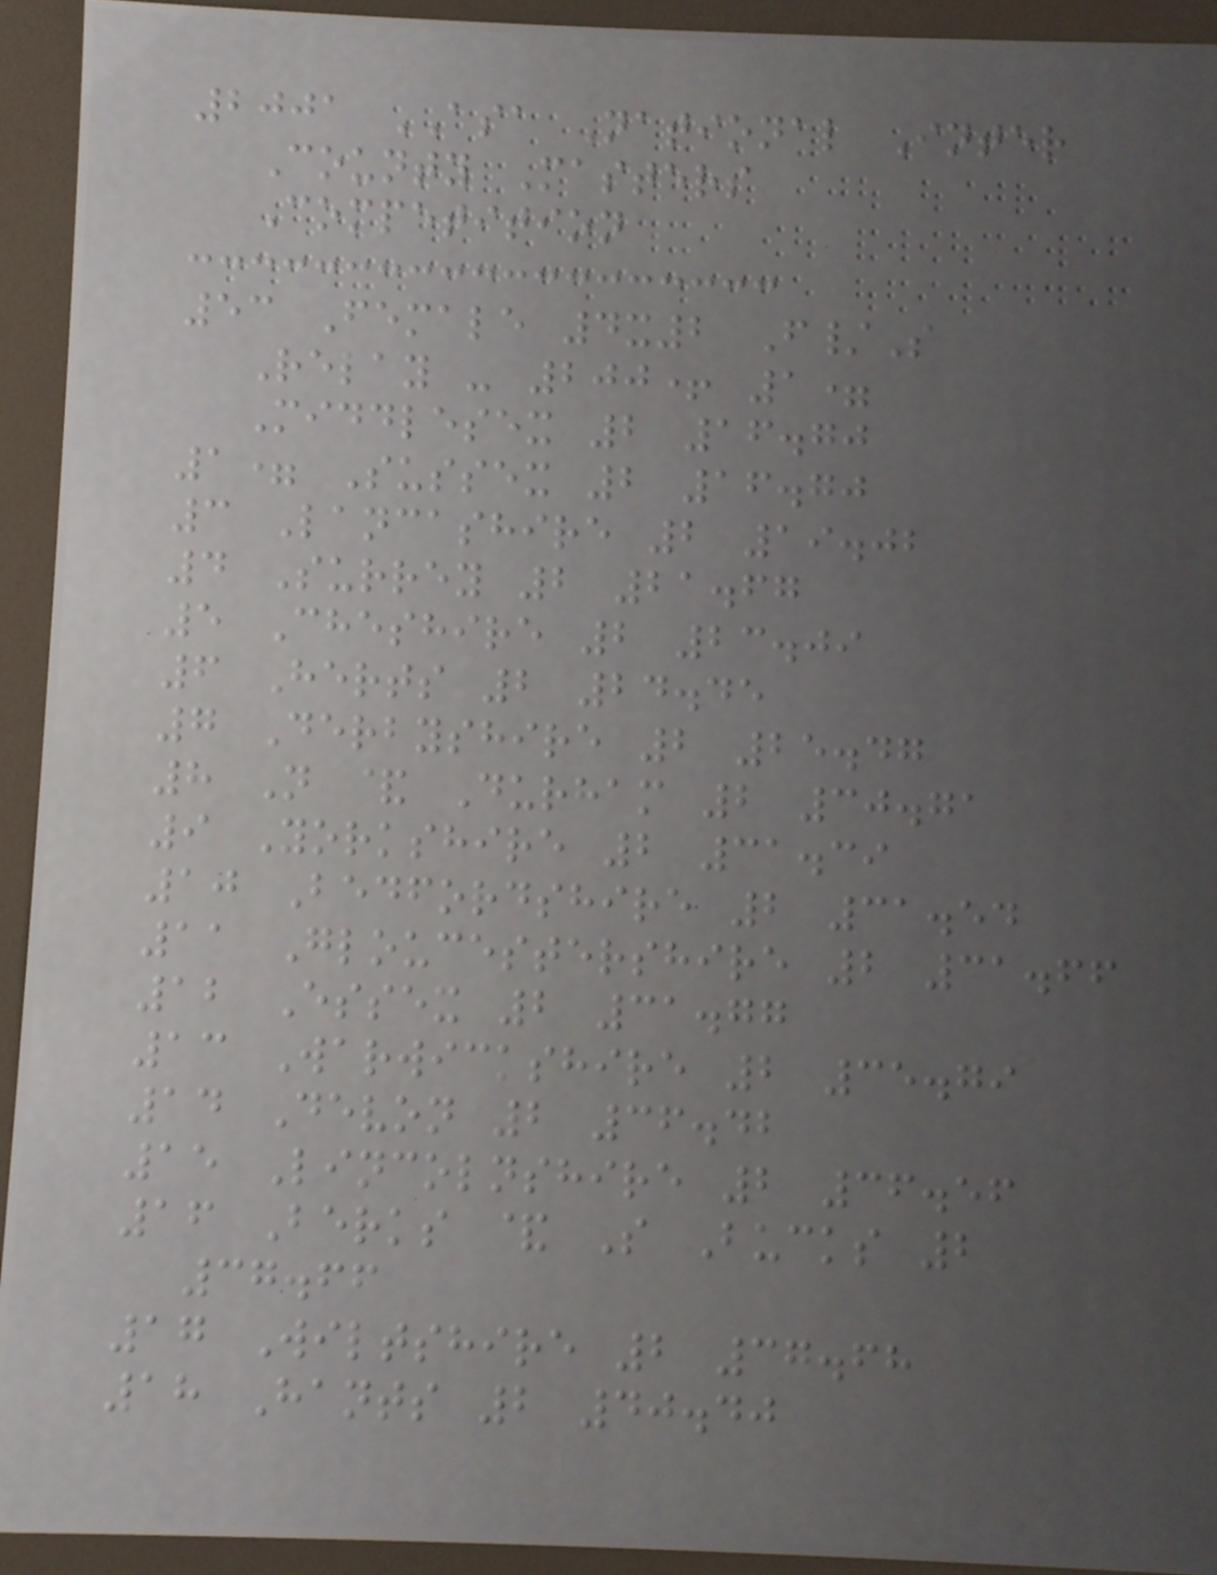2001 ASA National Inter
County Masters
Competition
53 Female 4x2 F/S
Relay - 200+ 1=
Middlesex 2 16.70
1= Sussex 2 16.70
3 Lancashire 2 19.02
4 Surrey 2 21.67
5 Cheshire 2 23.09
6 Herts 2 24.45
7 Derbyshire 2 25.47
8 N & Durham 2 30.71
9 Yorkshire 2 31.39
10 Bedfordshire 2 31.54
11 Gloucestershire 2 31.66
12 Essex 2 31.77
13 Warwickshire 2 35.79
14 Devon 2 36.42
15 Lincolnshire 2 36.56
16 Berks & S Bucks 2
37.66
17 Wiltshire 2 37.68
18 Hants 2 40.40
